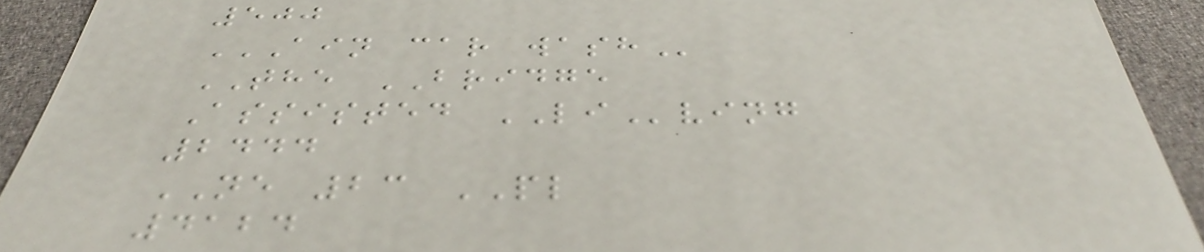500
AIN CAR WASH
THE BRIDGE
Assisted LIving
2444
NE 23 PL
4124
